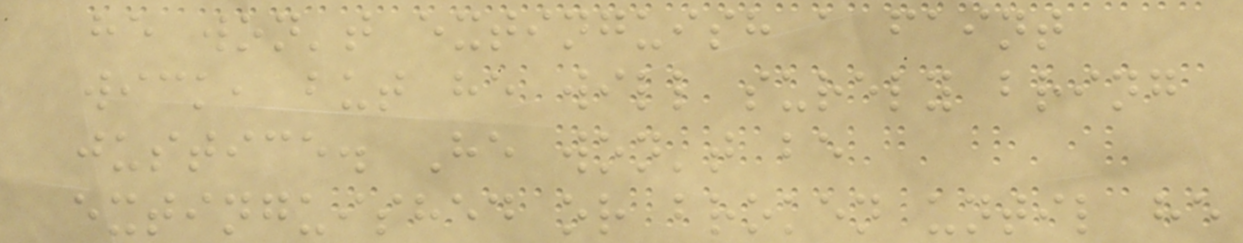he won't extinguish a faint
wick, but he will surely bring
justice. He won't be
extinguished or broken until he
